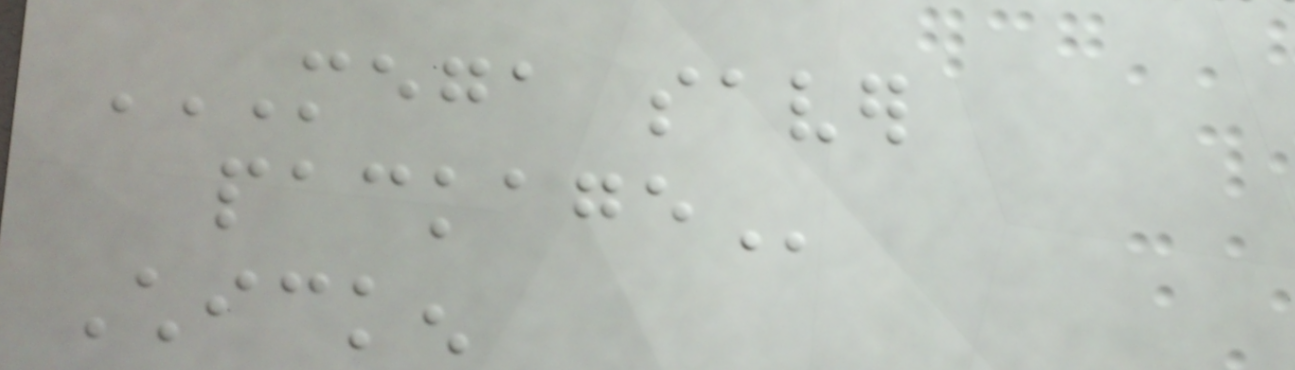MEGA SAVER
PACKAGE
Chicken
